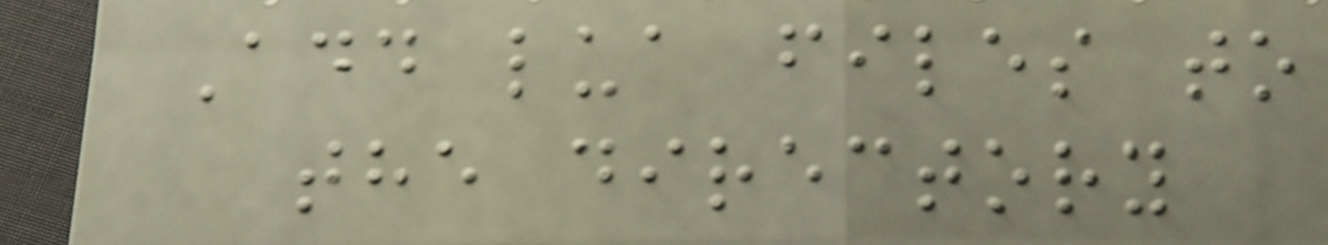Add lua files to
the directory
